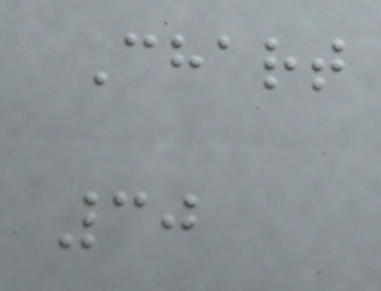Chart
30
